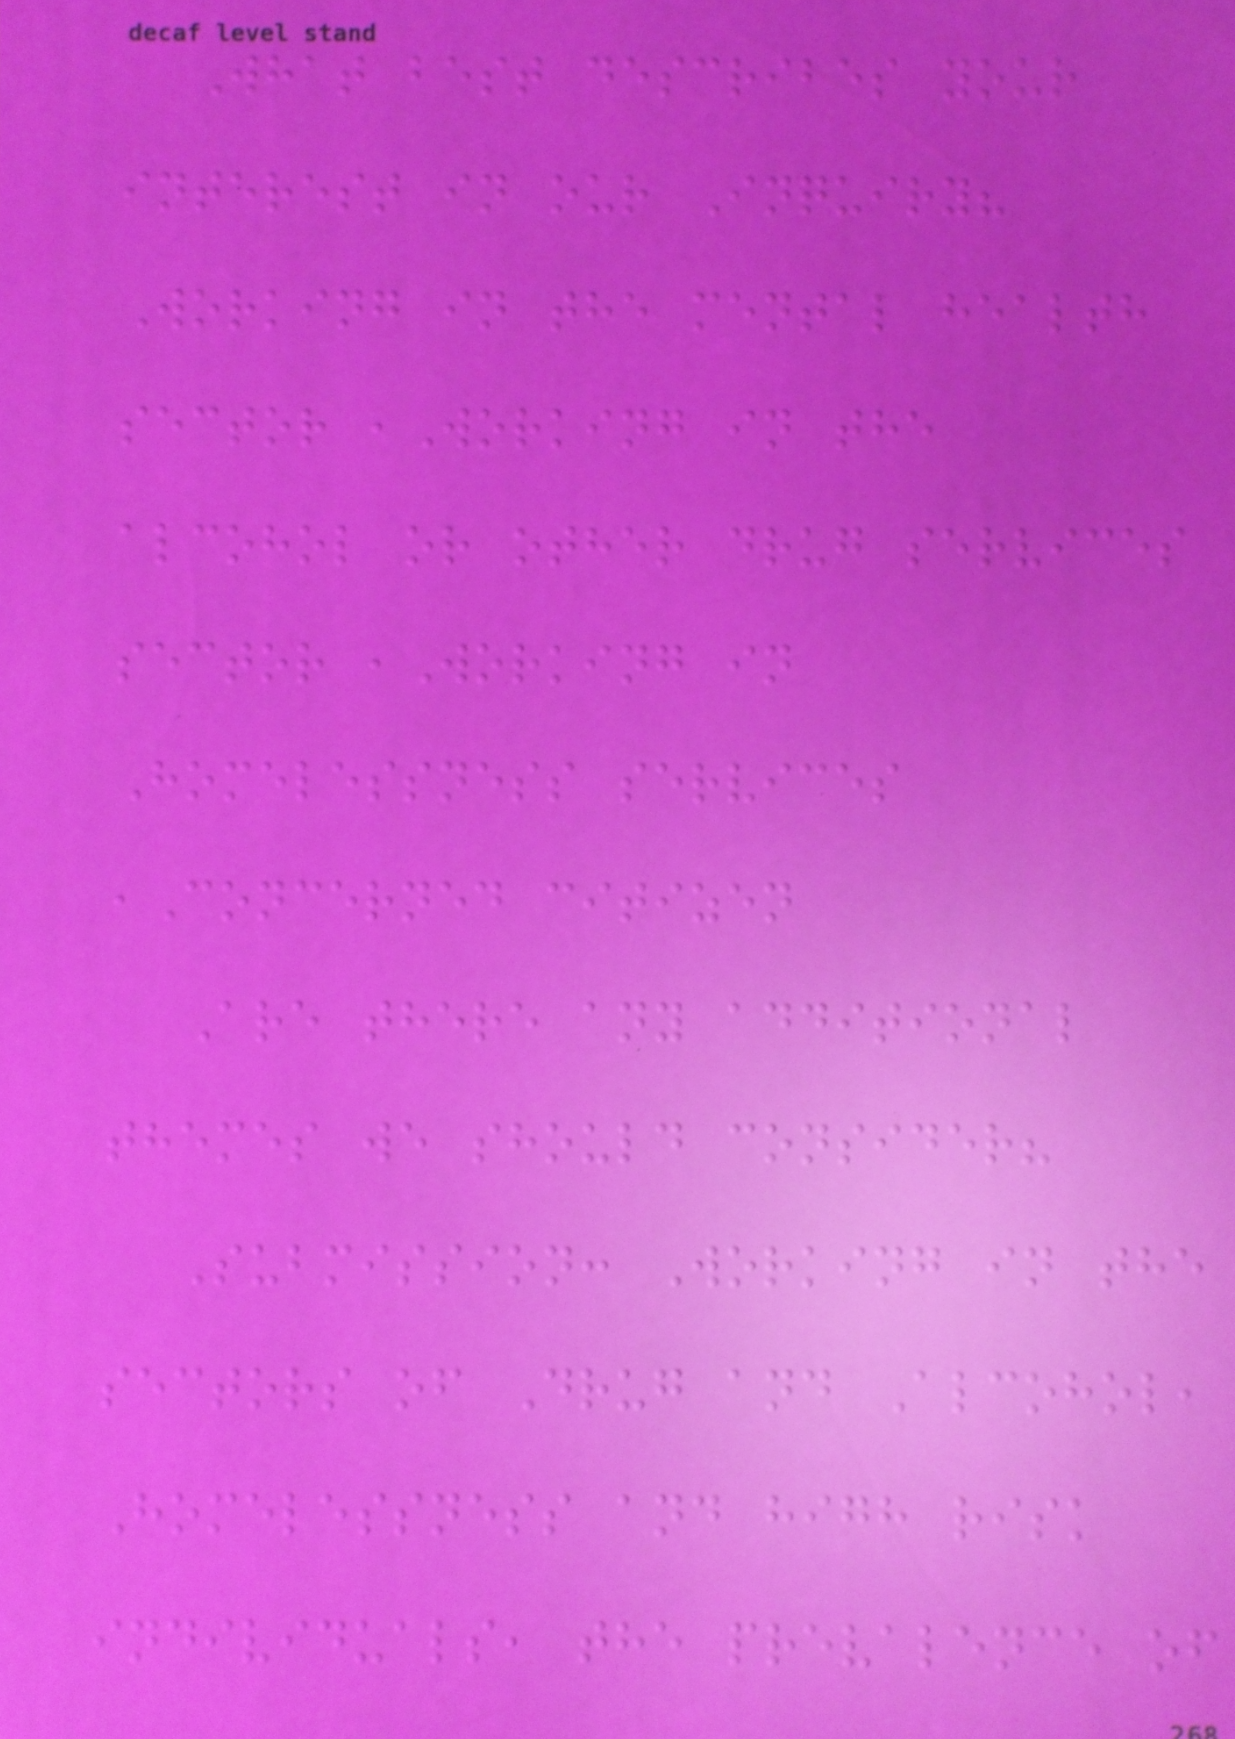What best describes your
interest in our Inquiry?
Working in the mental health
sector ,Working in the
alcohol or other drug services
sector ,Working in
Homelessness services
,Concerned citizen
Are there any additional
themes we should consider?
Submission: Working in the
sectors of Drug and Alcohol,
Homelessness and high risk
individuals, the prevalence of
